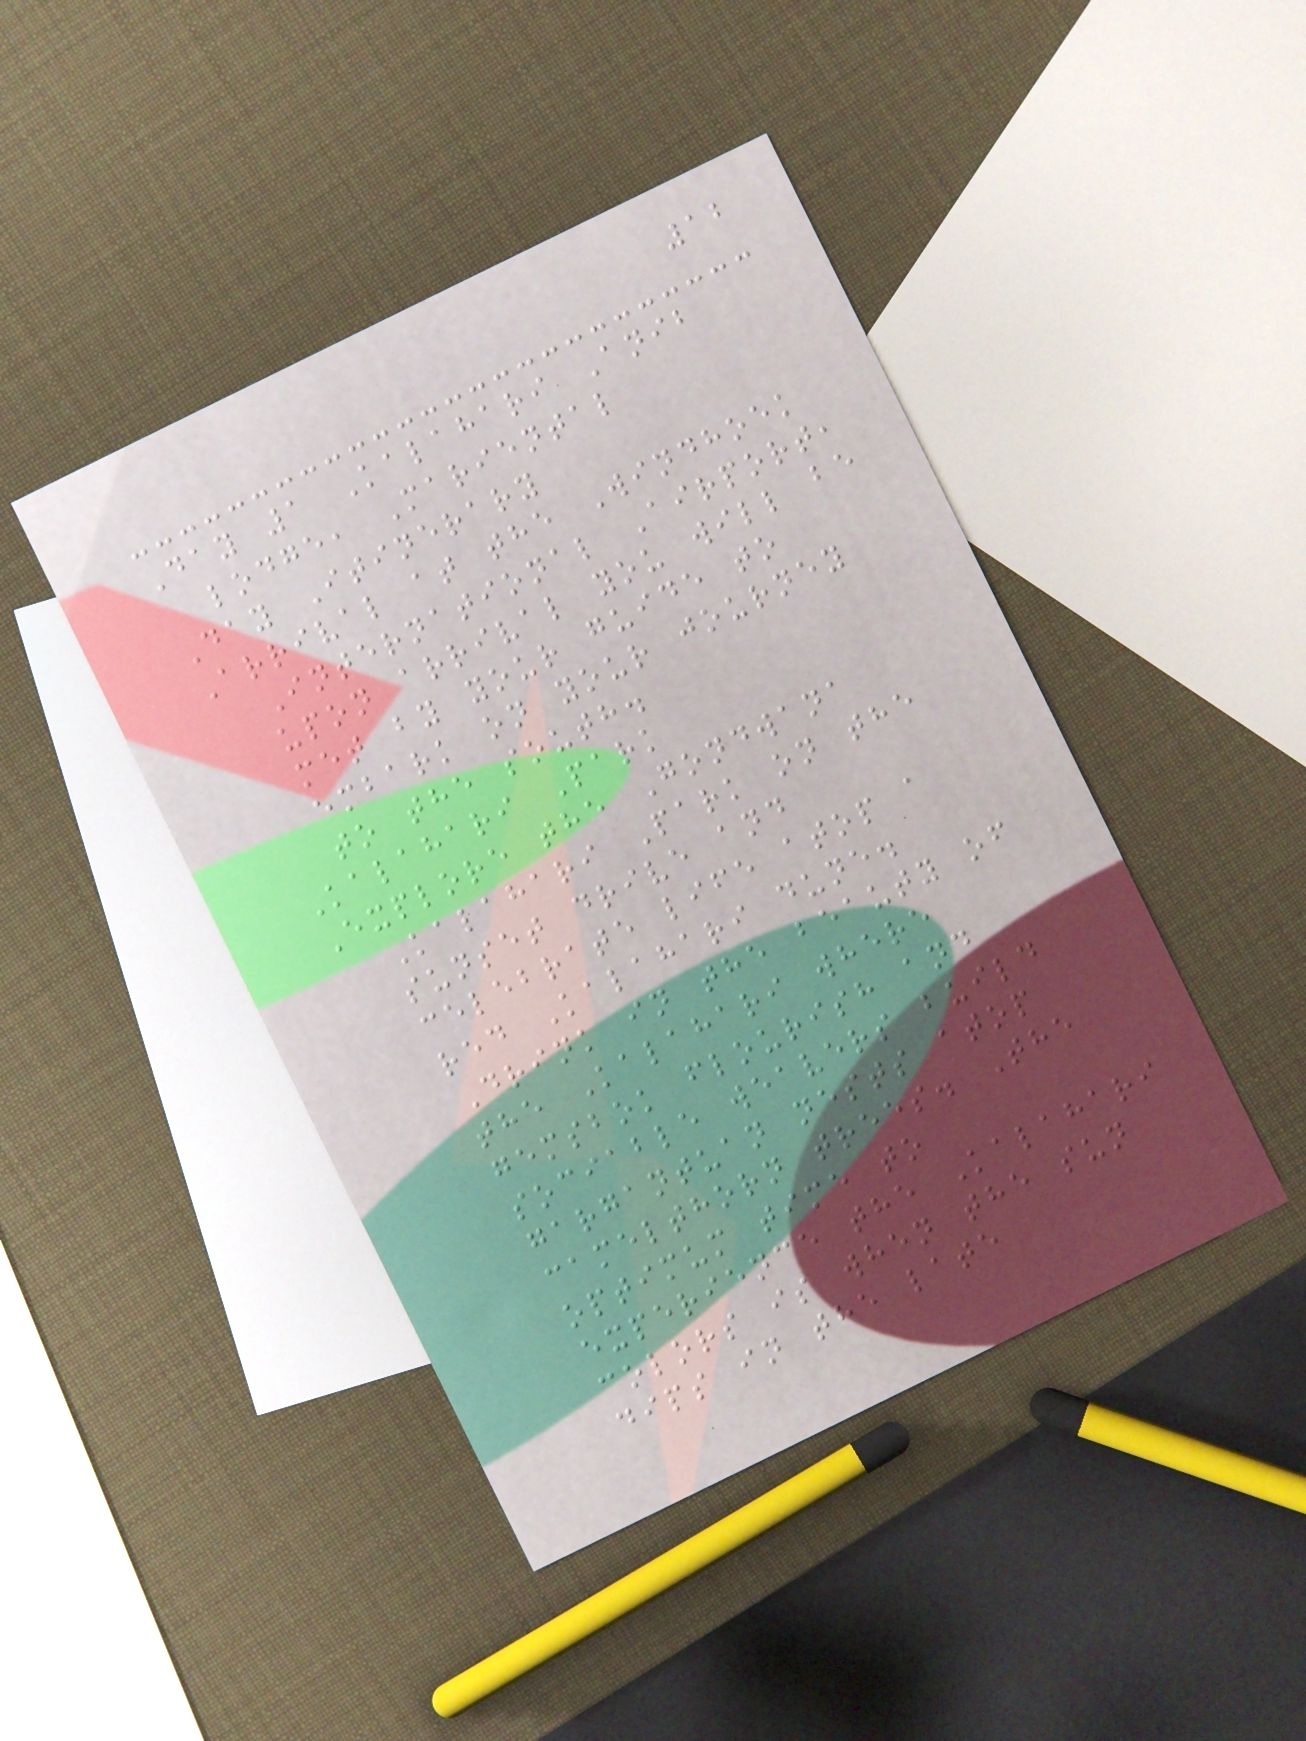12
Day 1 Kalahari Anib
lodge, Mariental
Day Itinerary
Arrival at the Windhoek
International Airport,
upon arrival you will be
met by your guide to
embark on your journey
to the south.
Kalahari Park
Explore the Gondwana
Kalahari Park on the
sunset drive and
celebrate life atop a
red Kalahari dune.
Drink in the beauty of
the Kalahari where
gemsbok flourish and
sociable weavers build
gargantuan nests atop
camelthorn trees. The
optimum time to
experience the Kalahari
colors is when the sun
dips in the late
